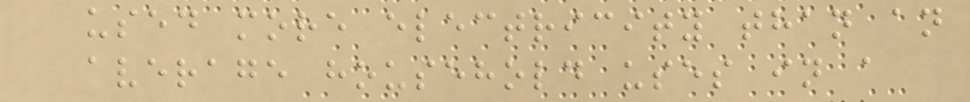used more electricity than an
average household uses in a
